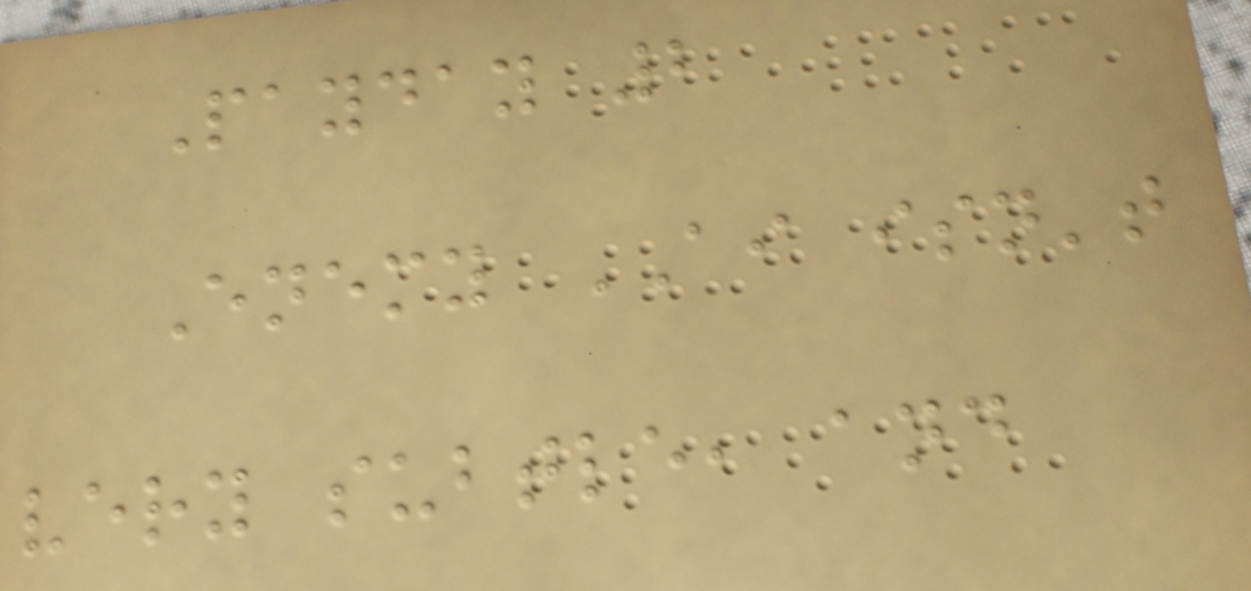Payday 2
Enemy AI isn't
very subtle, and
